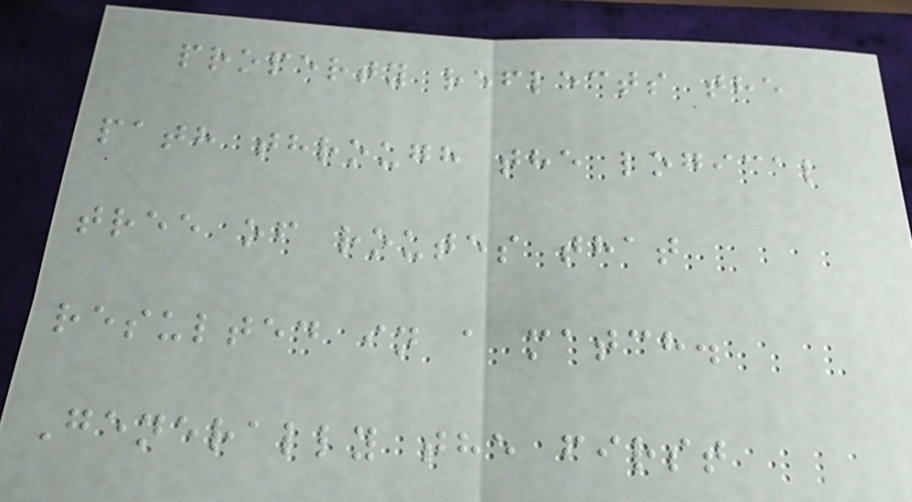property reflects the
path through the logical
tree of routes that
resulted in a match.
Generally the first
